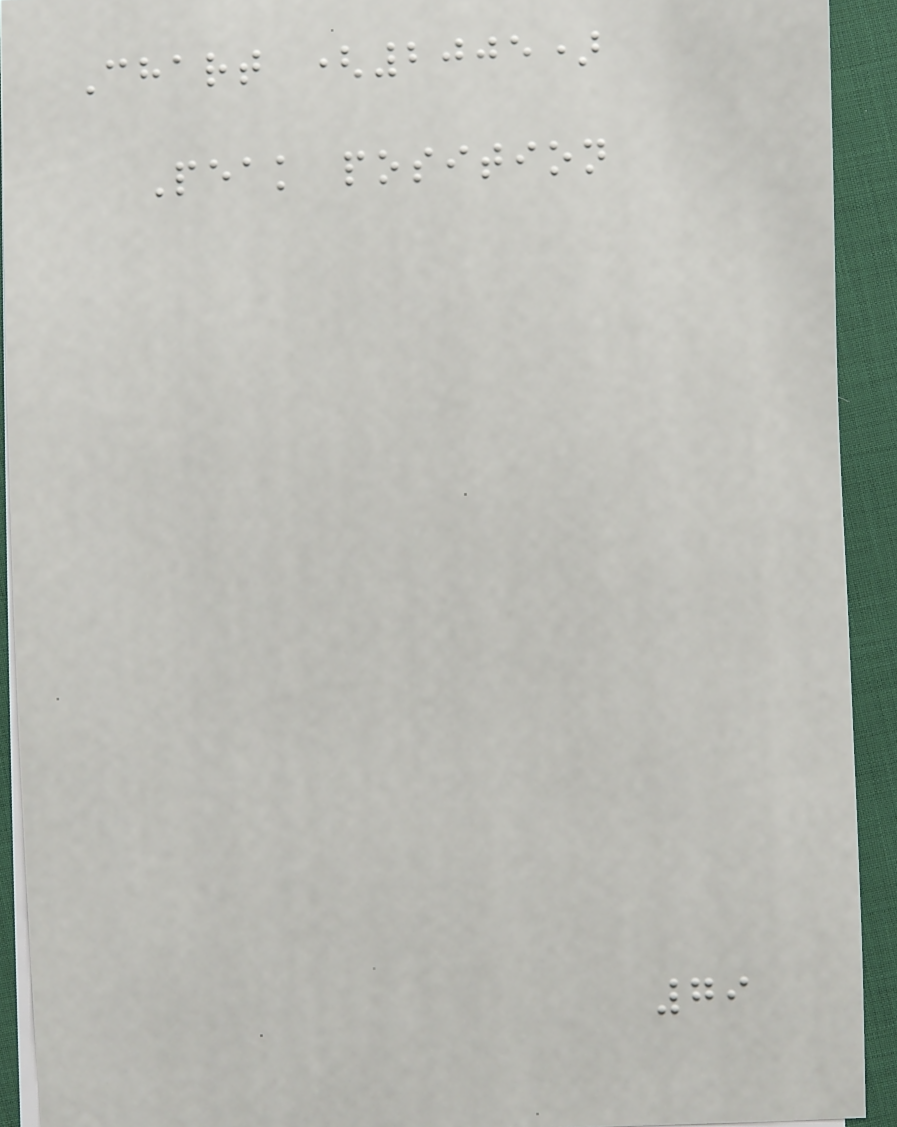Chart (2005)
Peak position
79
